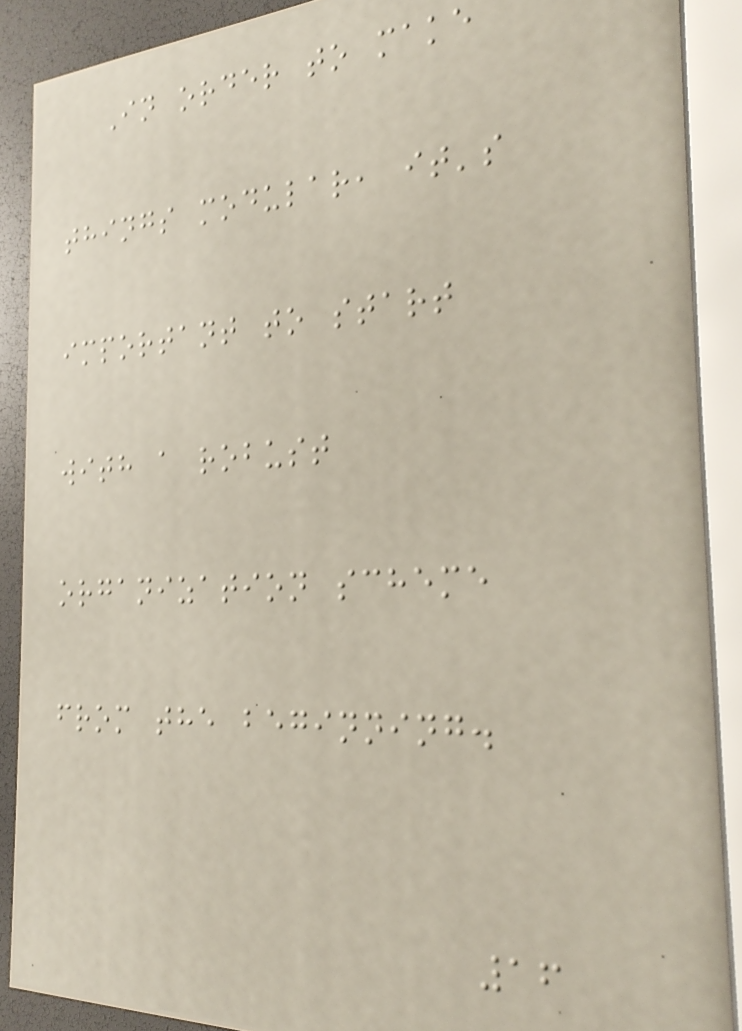In order to make
things modular, it's
important to start
with a robust
organization scheme
from the beginning.
16
